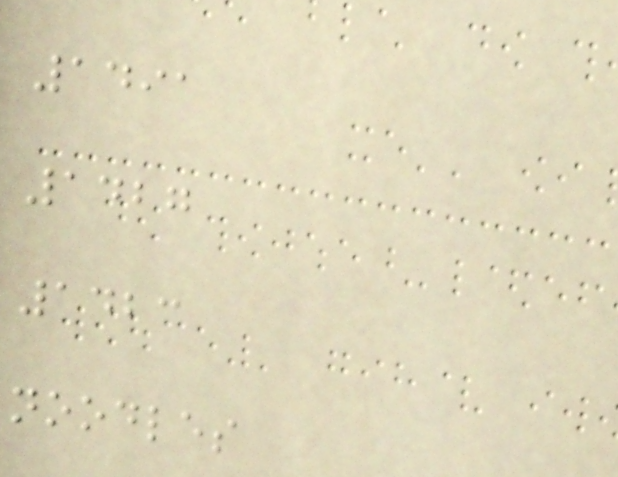1491
1427
1423
noodles
